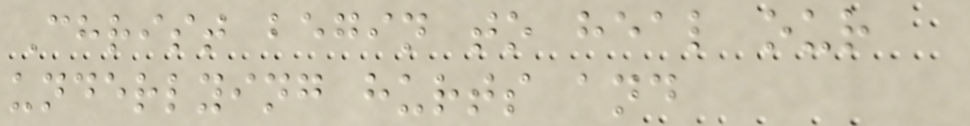Christ begin to heal our
underlying hurts and
